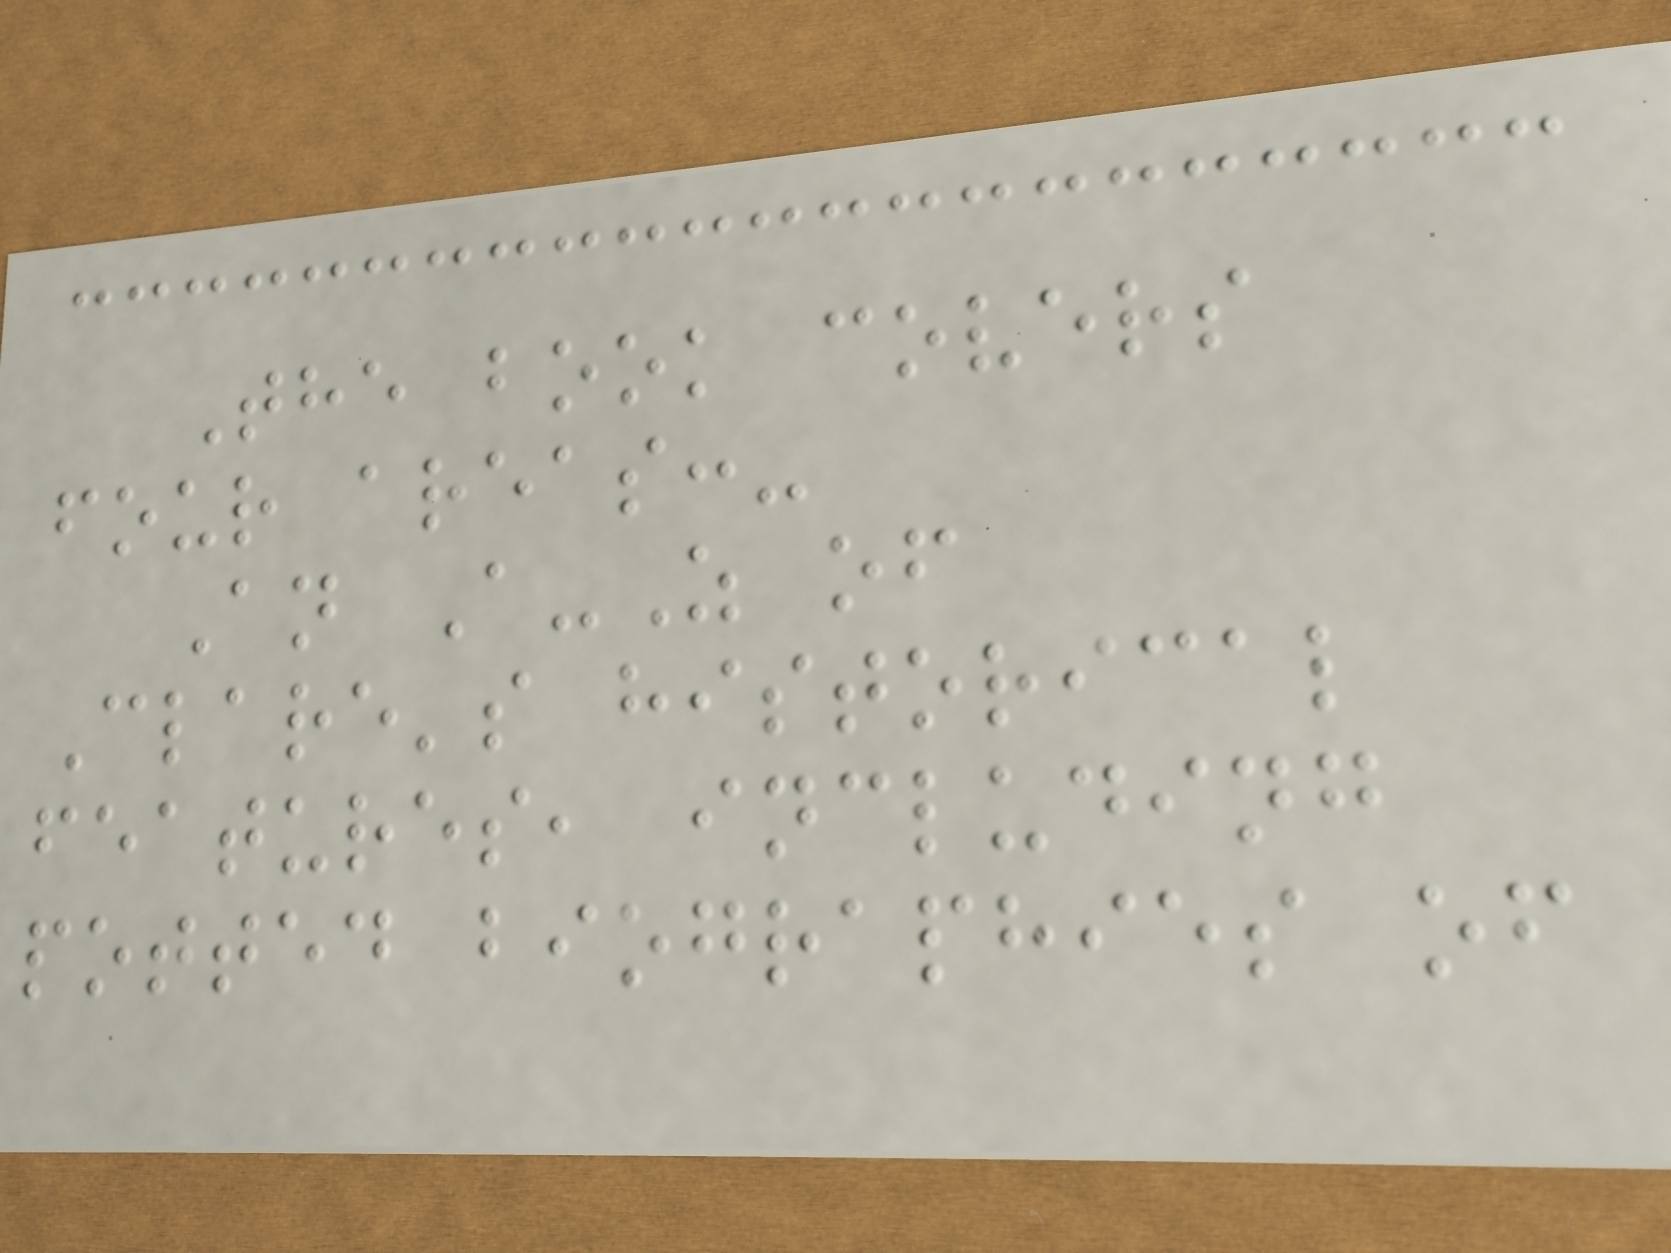The book covers
four areas:-
An A-Z of
Clare's historical
features, including
potted biographies of
